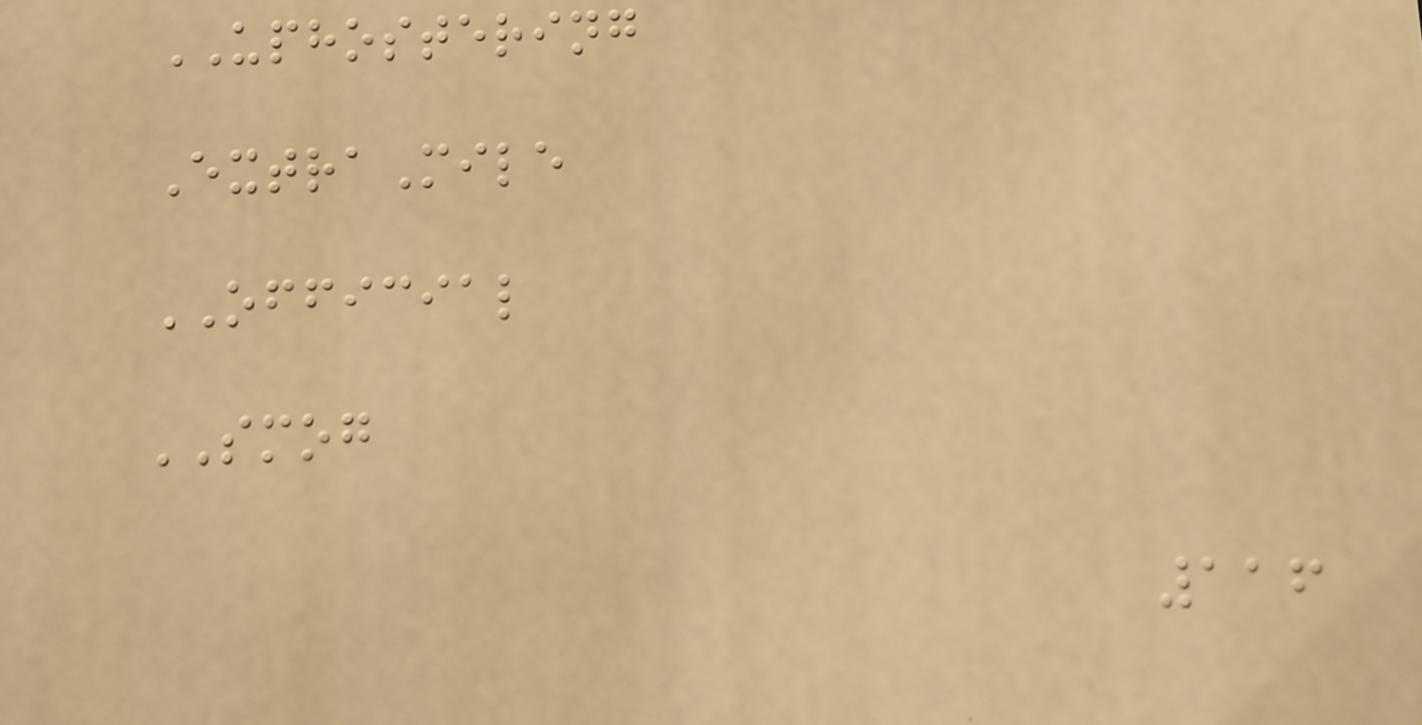UPHOSTERING
ExtraMile
OFFICIAL
SMOG
116
